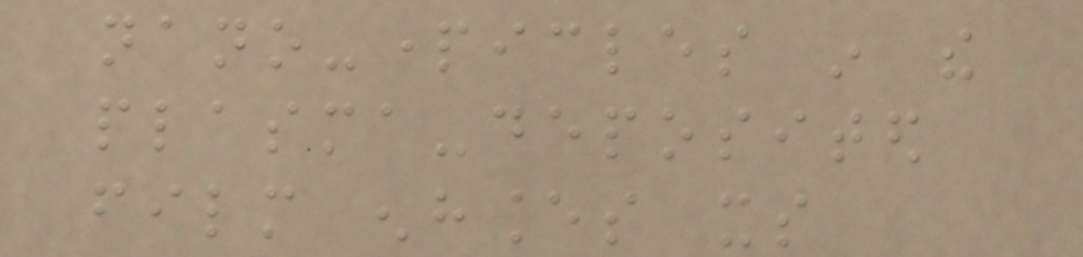nano-particles in the
plasma-deposited
film enhances its
